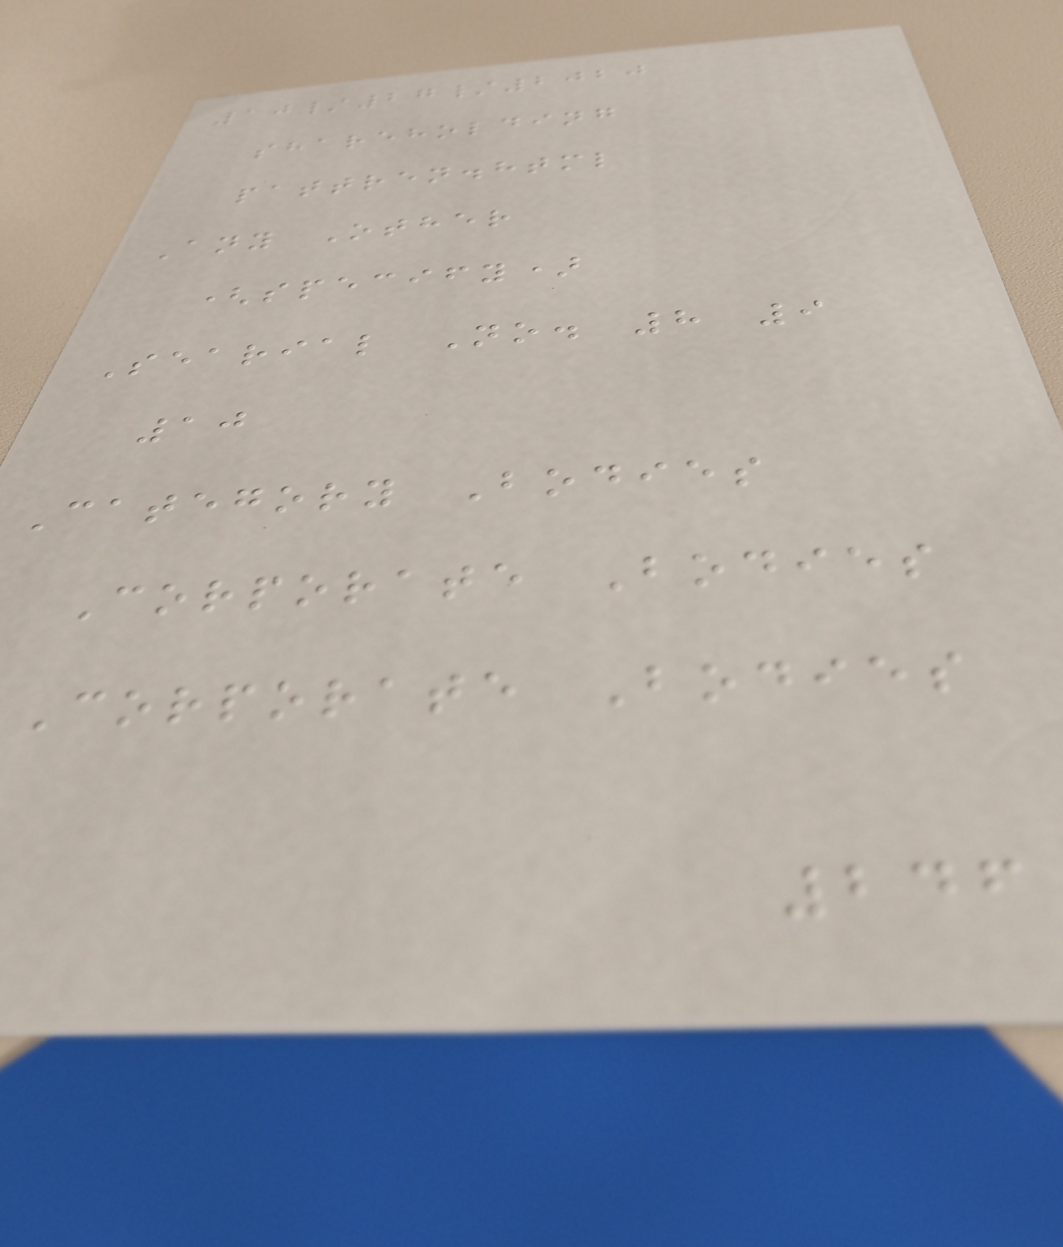10/27/2020
shareholding
pattren.html
Any Other
(specify)
Searial No. 8 9
10
Category Bodies
Corporate Bodies
Corporate Bodies
246
